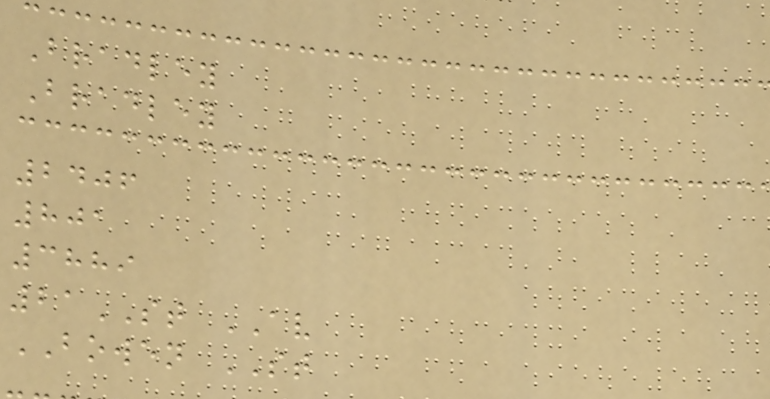Bradley
Bradley
2406
801
3889
21ST AV
BOWEN ST
